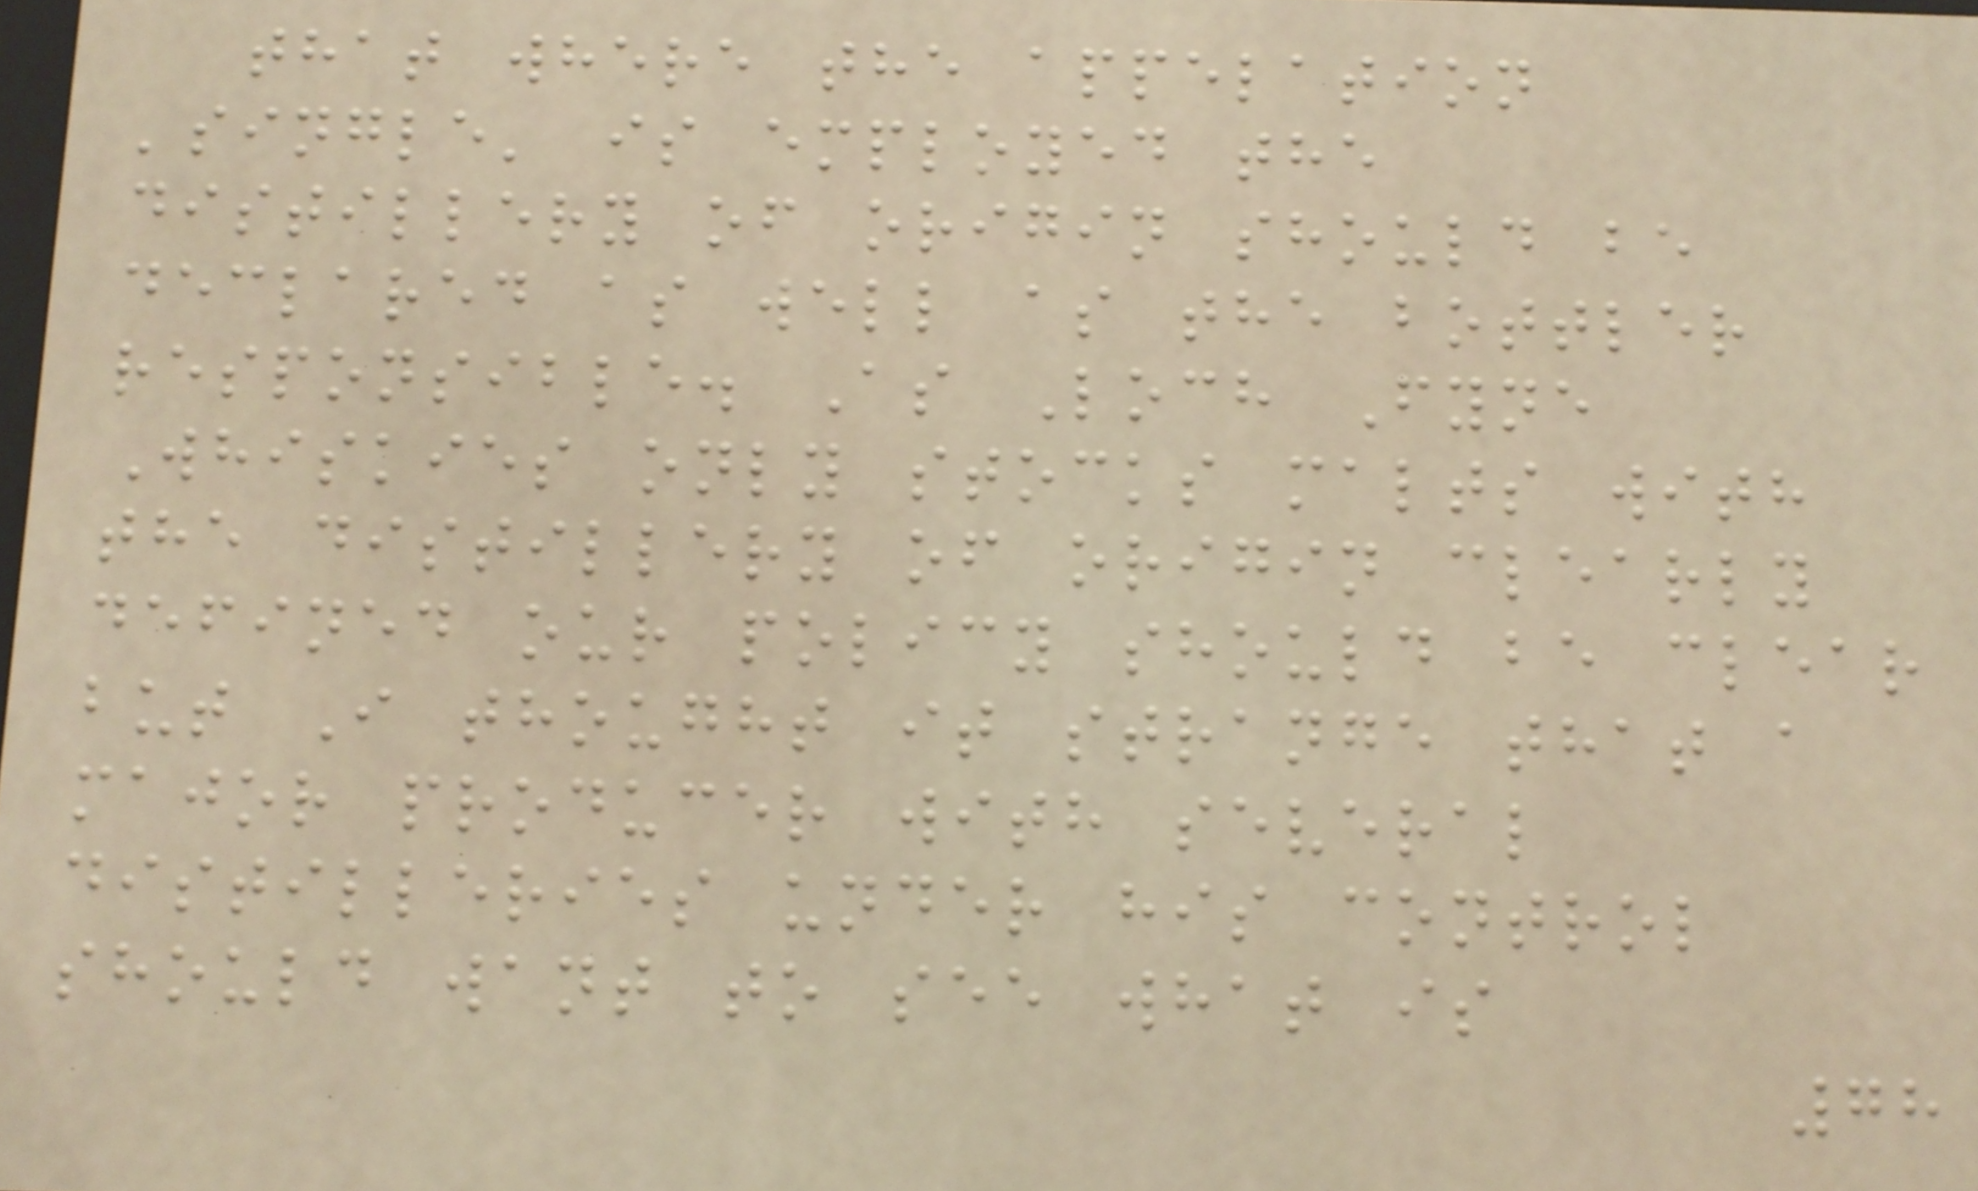that where the appelation
'single' is employed the
distillery of origin should be
declared as well as the bottler
responsible. As Loch Fyne
Whiskies only stocks malts with
the distillery of origin clearly
defined our policy should be clear
but I thought it strange that a
major producer with several
distilleries under his control
should want to see what is
78
